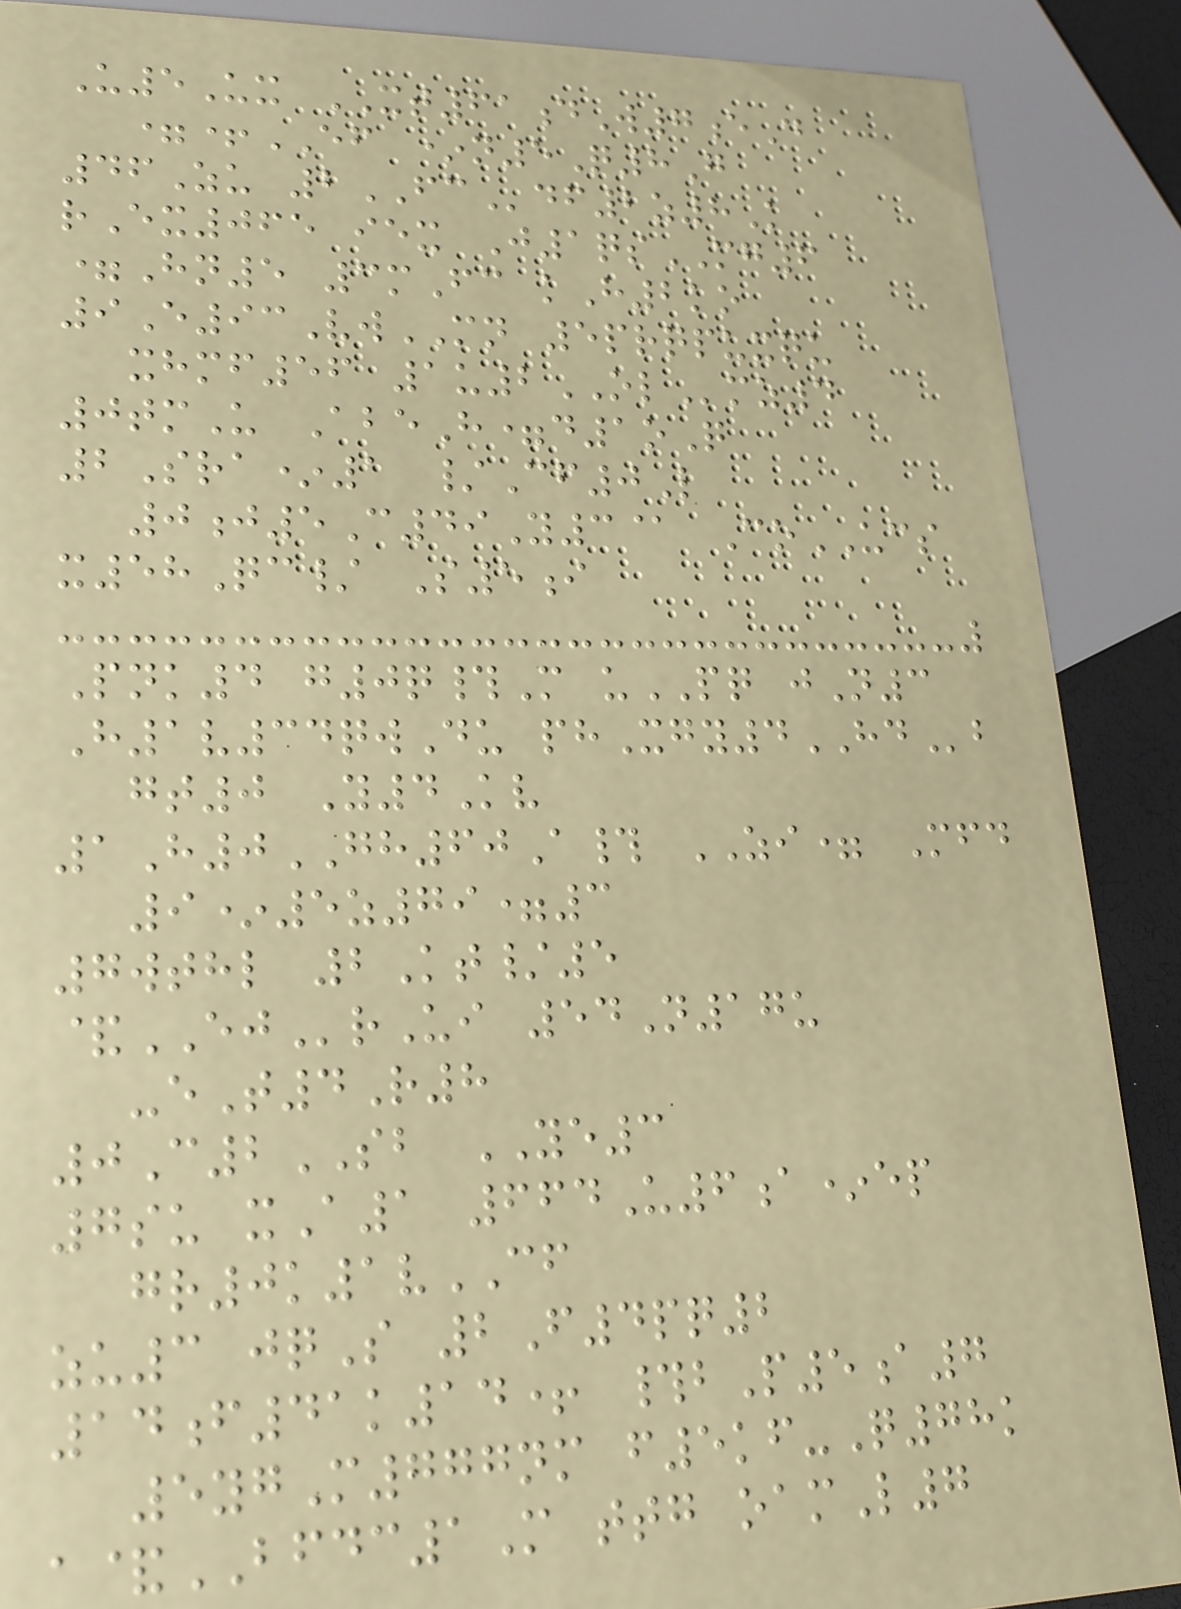U5Ux XT61dW7eD
=+EF *n5Q8G
46Zu 2FCdf2z8K
rEx065 iex J1qsMG6
=Hn5 3mFc kH2ko
9E93VwMN 5prqpuxqu
xhmf56 1u2OLmz4
0tmU AbeH=d1oQ
2Sra*1 /Cf0L
0j5C49Y3@ CoUCS
x58Qc/ S5i
Pnk4 g0q#M uPQ jN3
H1v34qwDu phXgy4HDb
gt0 Y4Kv
1H0GH60A# ZI= Mfd
9*5z79=3
7wthl 2Kt/5
&EJrUi 54N17u
-eT4R8
0C2SB YE3
7su xA1 664U6a*ep
gr0k1vCF
zu3 jqS 2F4pq2
14f41k14+ #bP5a7
5ygM777nm f5kf-Q78k
a&BFDC1M ttg oamL7
